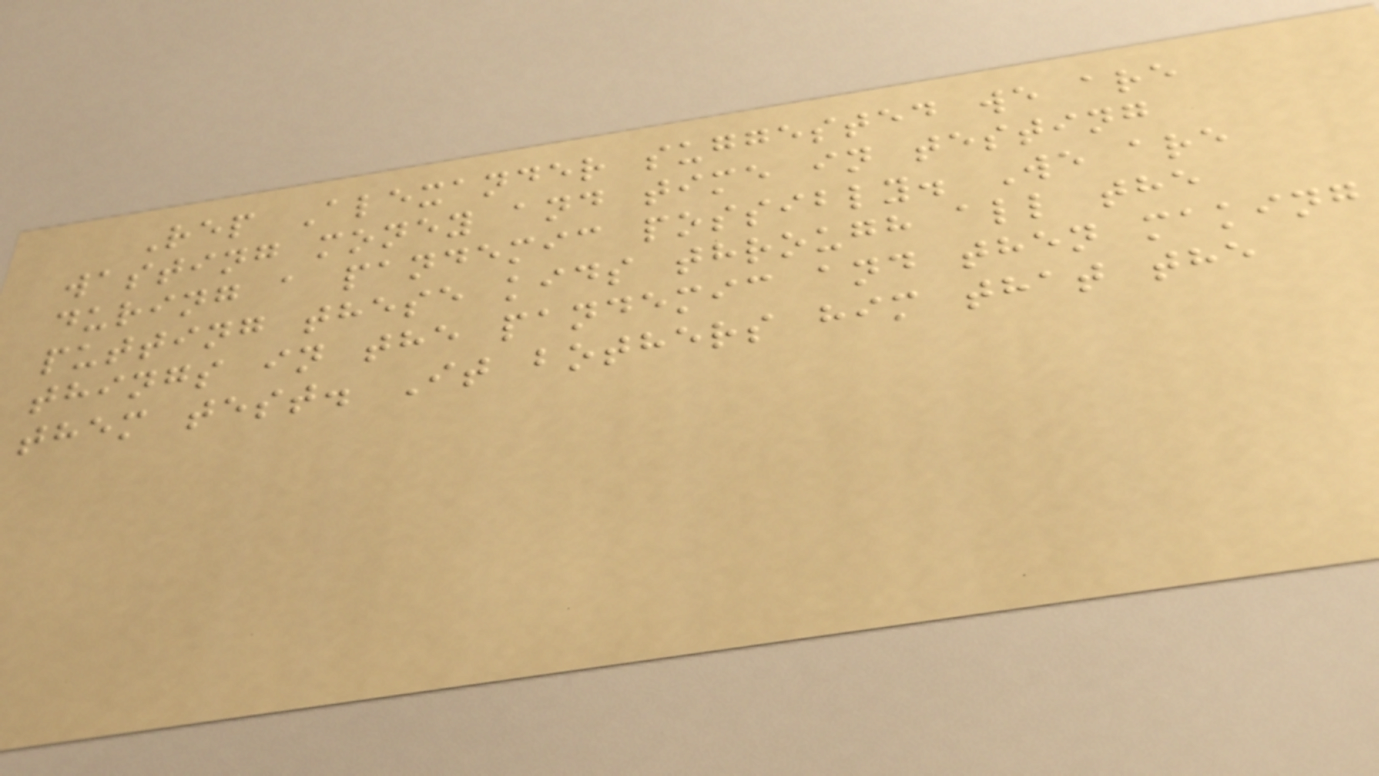Rep Alexander suggested we are
wasting money and time in testing
during a pandemic possibly. We are
putting these kids through all the
things in the pandemic and then making
them test. It bothers him that the
